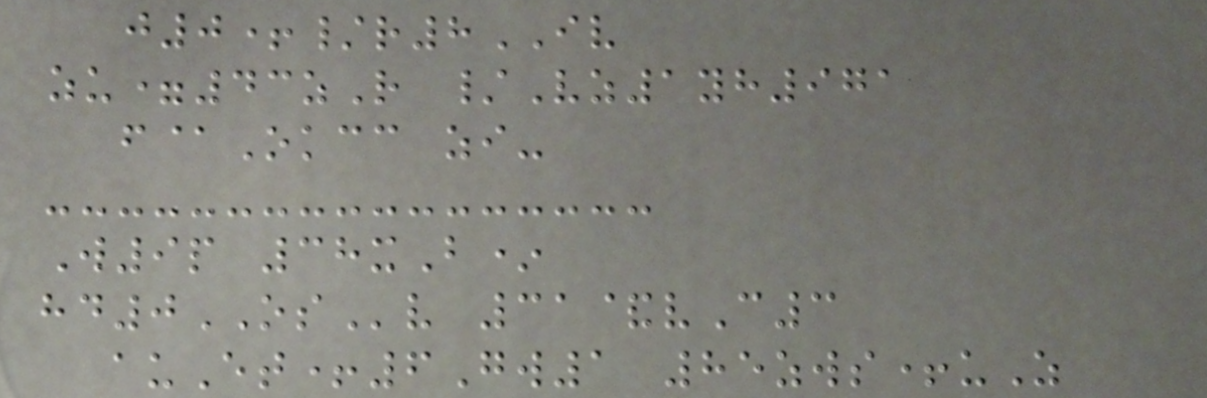j0+/r8IV
zu=43zR /Vz1yh971
f@Okcc zi-
W9p 38xB*
hd0OSv 31&vC3
auEt+6Gw1 85zws+uZ
